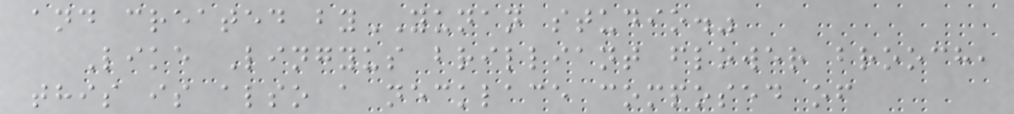and created byYUNAN studio."
Like Lingyus brilliant flower brooch,
this is also a necklace composed of
